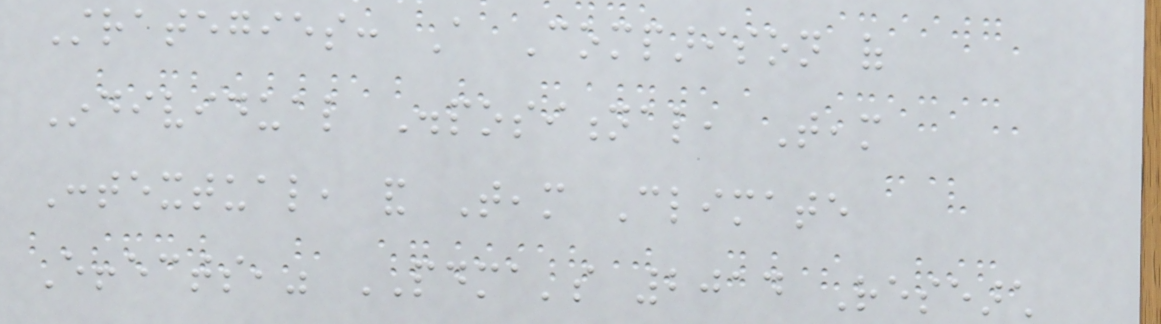Strategies: A Comparison of
Individual Dispositional, Team
Contextual, and Team Climate
Effects," PDMA's 2014 Research
